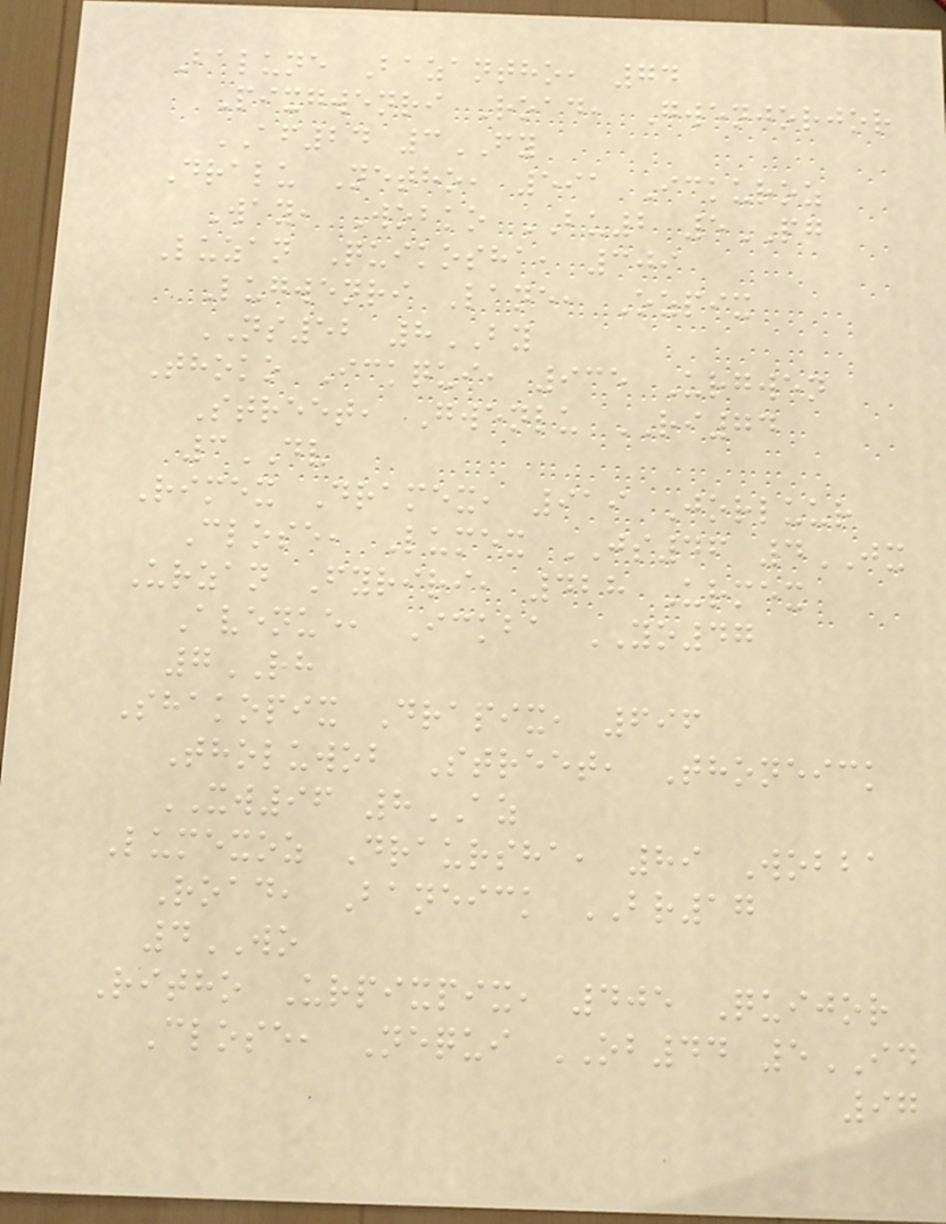Balune Bazantho, 74
Pixgwenri Road, Gwenjorjor
AF24 3FY
Dralu Netho, 591 Ickuroz
Way, Wobko BU2 5PG
Luzan Quikosha, 309
Lugwenri Lane, Ozpix
NS52 8BY
Thoko Ickqui, 935 Urgwen
Street, Gwenlu RI74
3DV
Rimex Dramex, 919 Jorluur
Close, Lumex JS46 4JX
Urzan Fyriri, 428 Urmex
Avenue, Ickba YO47
7RH
Shakopix Drapix, 696
Tholuwob Street, Thoneick
XW96 8AZ
Lumexoz Draursha, 89 Wobba
Road, Baneick BR17
4WO
Ritho Urpixpix, 405 Quijor
Close, Nequi OB44 5ID
97
